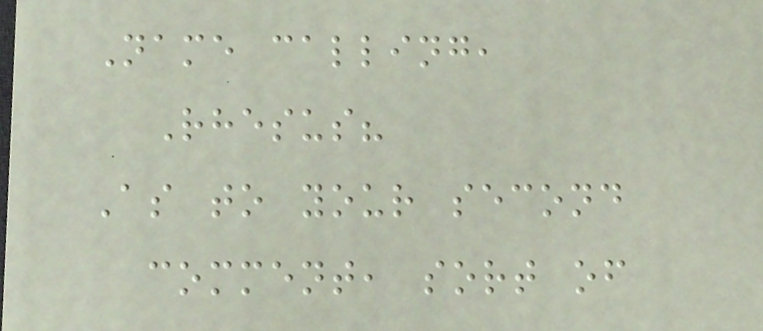Name calling,
Rhesus?
As to your second
comment, sort of
